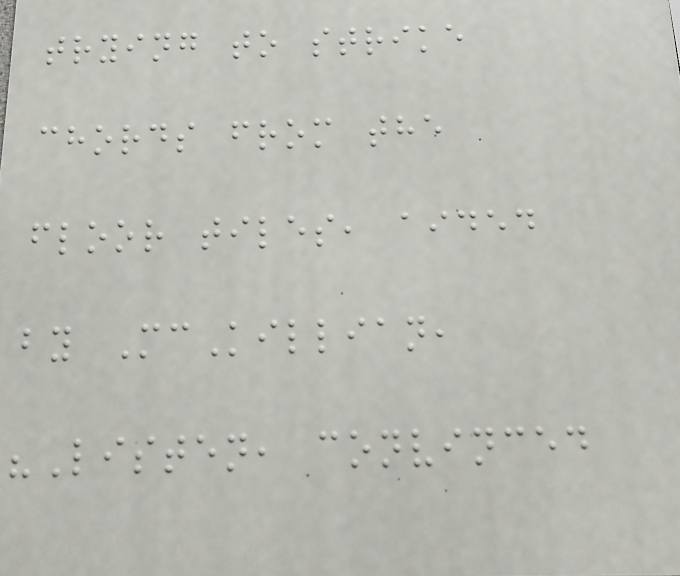trying to strike
chords from the
floor tiles, aided
by McKillian,
"Listen, convinced
